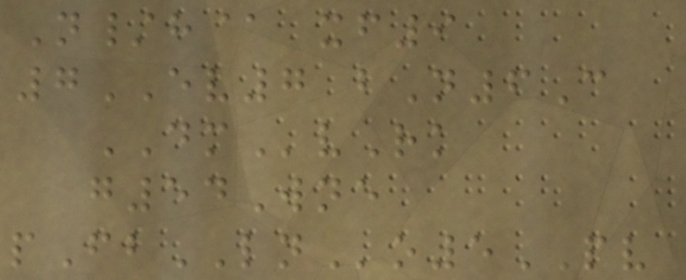N/h@ xf9
7EV7 bN6C
DMvRk
g54Wne
pFbLNo5PV
